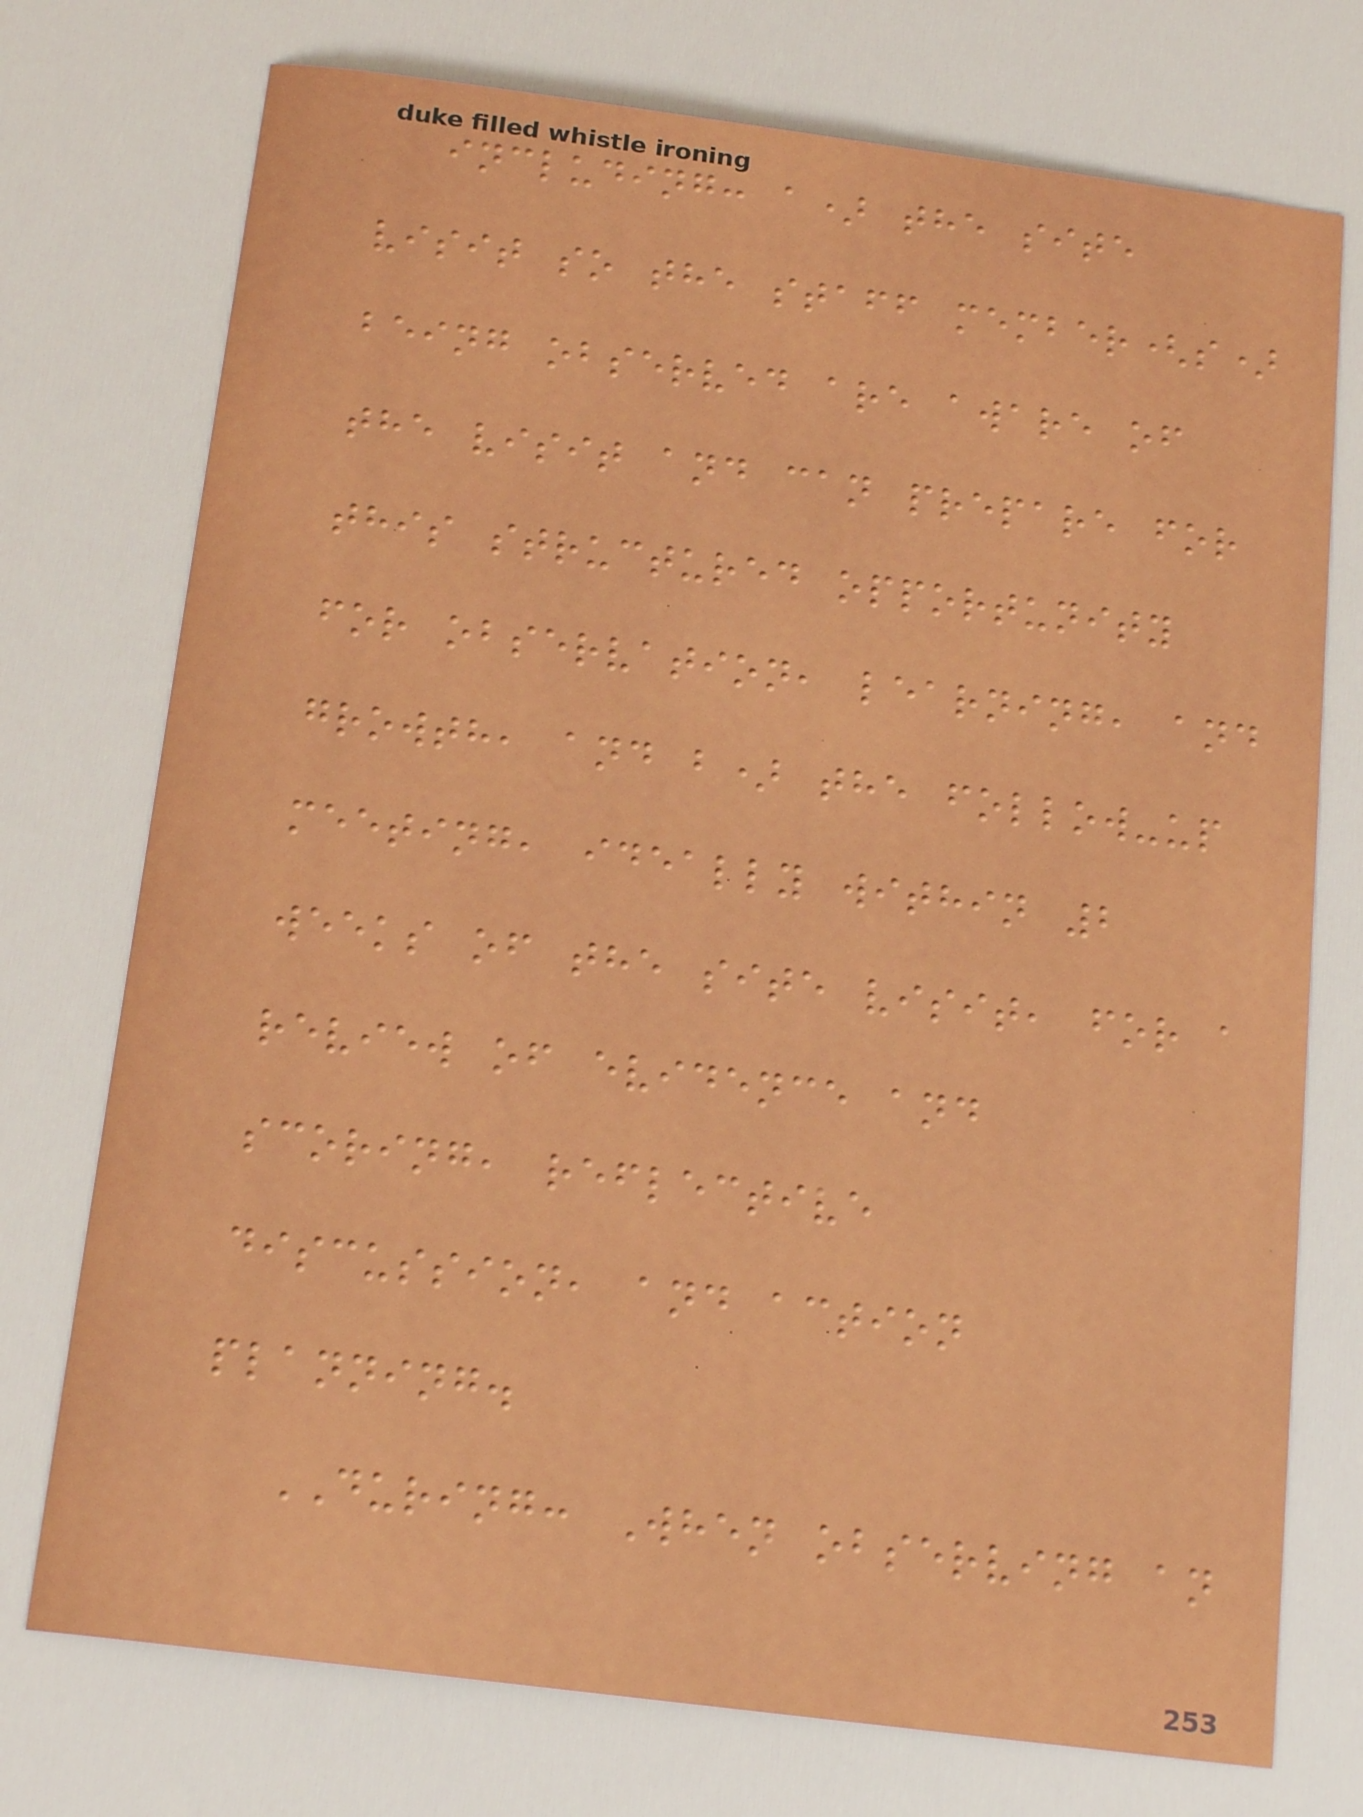including: a) the site
visit so the staff member(s)
being observed are aware of
the visit and can prepare for
this structured opportunity
for observation, learning, and
growth, and b) the follow-up
meeting, ideally within 2
weeks of the site visit, for a
review of evidence and
scoring, reflective
discussion, and action
planning.
DURING: When observing an
